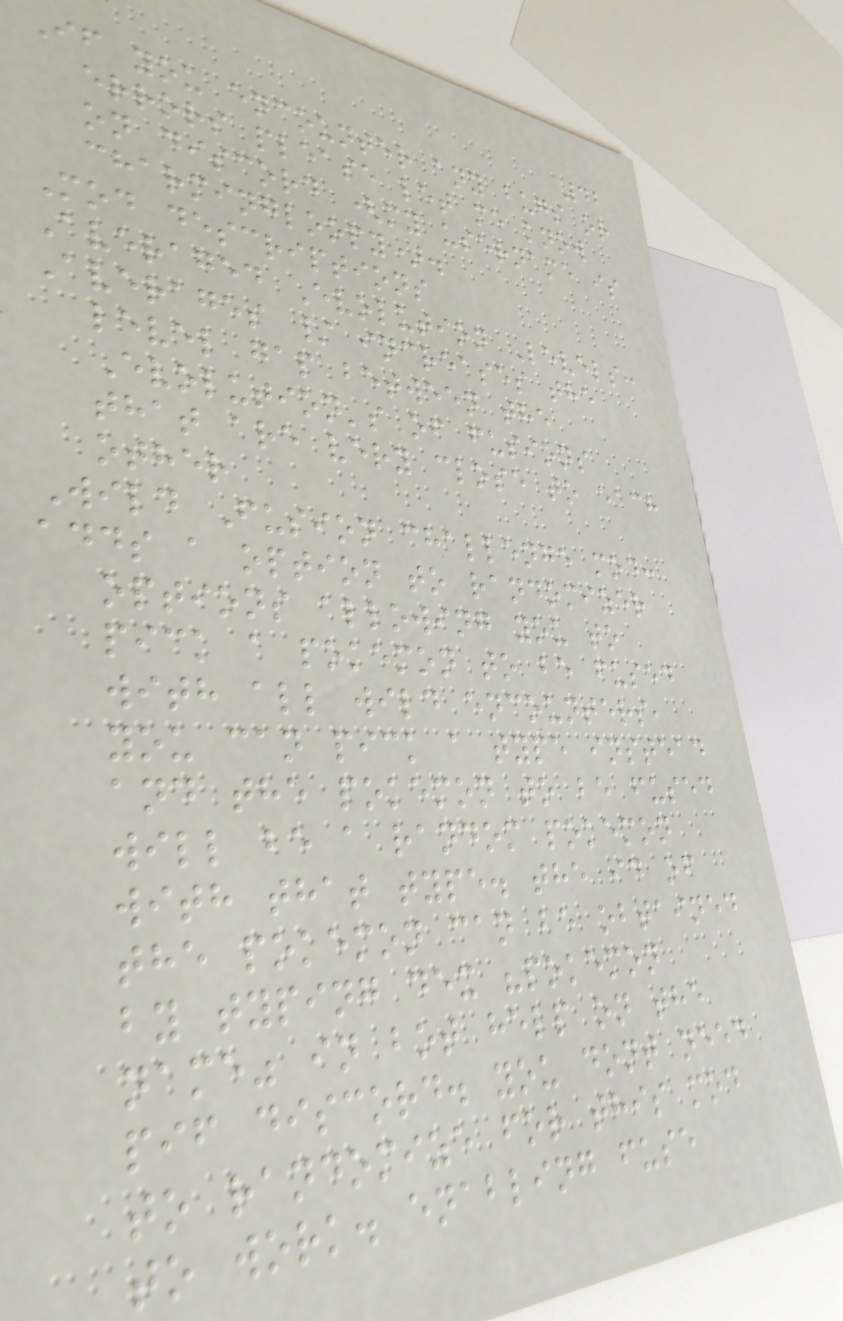42
If you encounter any bugs or
errors please let me know
on discord (my username is
charmingloopy).
Mod descriptions
Averaged Evolution Levels:
Averages / increases the
level gap between the
Evolution's of fusions
that are very close to each
other
Wild Fusion challenge mod:
adds a option to randomizer
options allowing you to
pick a pokemon to be fused
with all wild encounters,
you can pick a type instead
and the pokemon to be fused
will be a random pokemon
with that type. the id of
the pokemon can be obtained
by typing dex "pokemon
name" in bot help on the
pif discord. you dont need
to randomize for this mod
to work. enabling fuse
